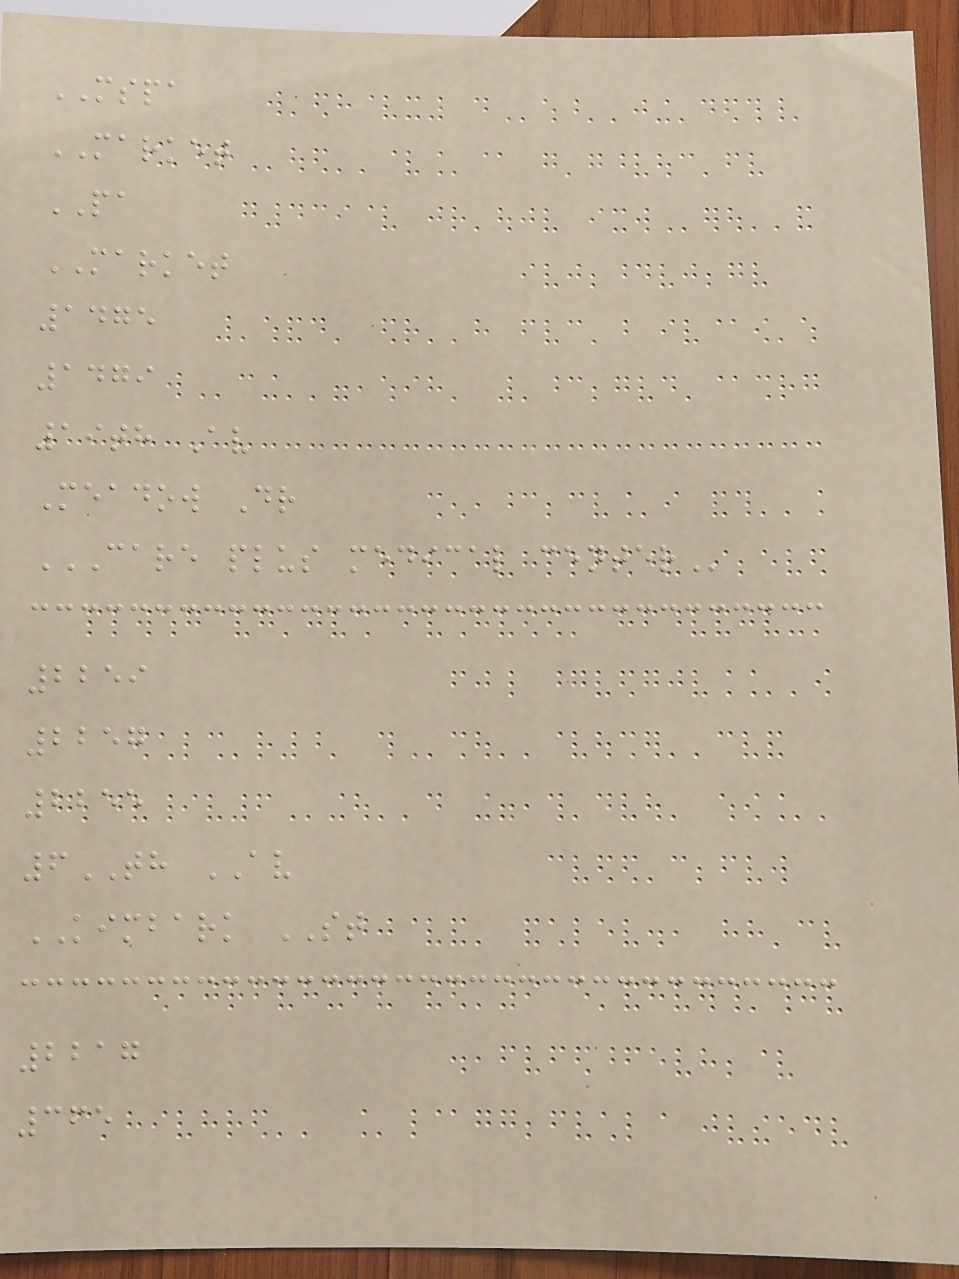MSPA
MARKET
PA
MARKET
1475
1479
19th Av
Meadow Dr
CARE PLUS MEDICAL CENTER
2259
2257
2255
6TH AV
KIMBARK ST
2217
365
